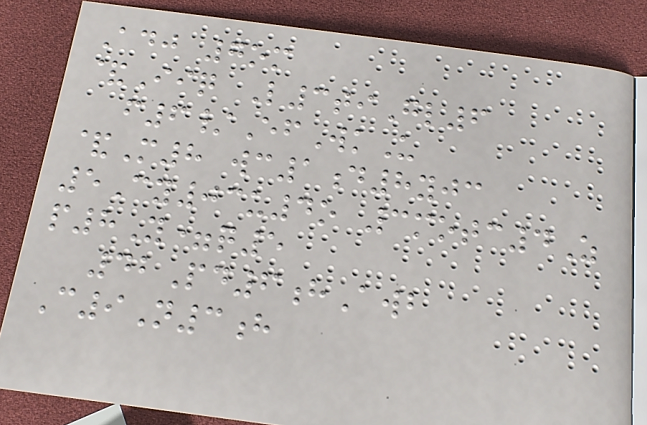Adj 7om
&Iiq L3tiGl6
f6/EfWkU
&M8 wc1d8yjc
5Cy03u4o 3motc4Z
p8Y=q5
42Pd6hAwb
C9N3h
